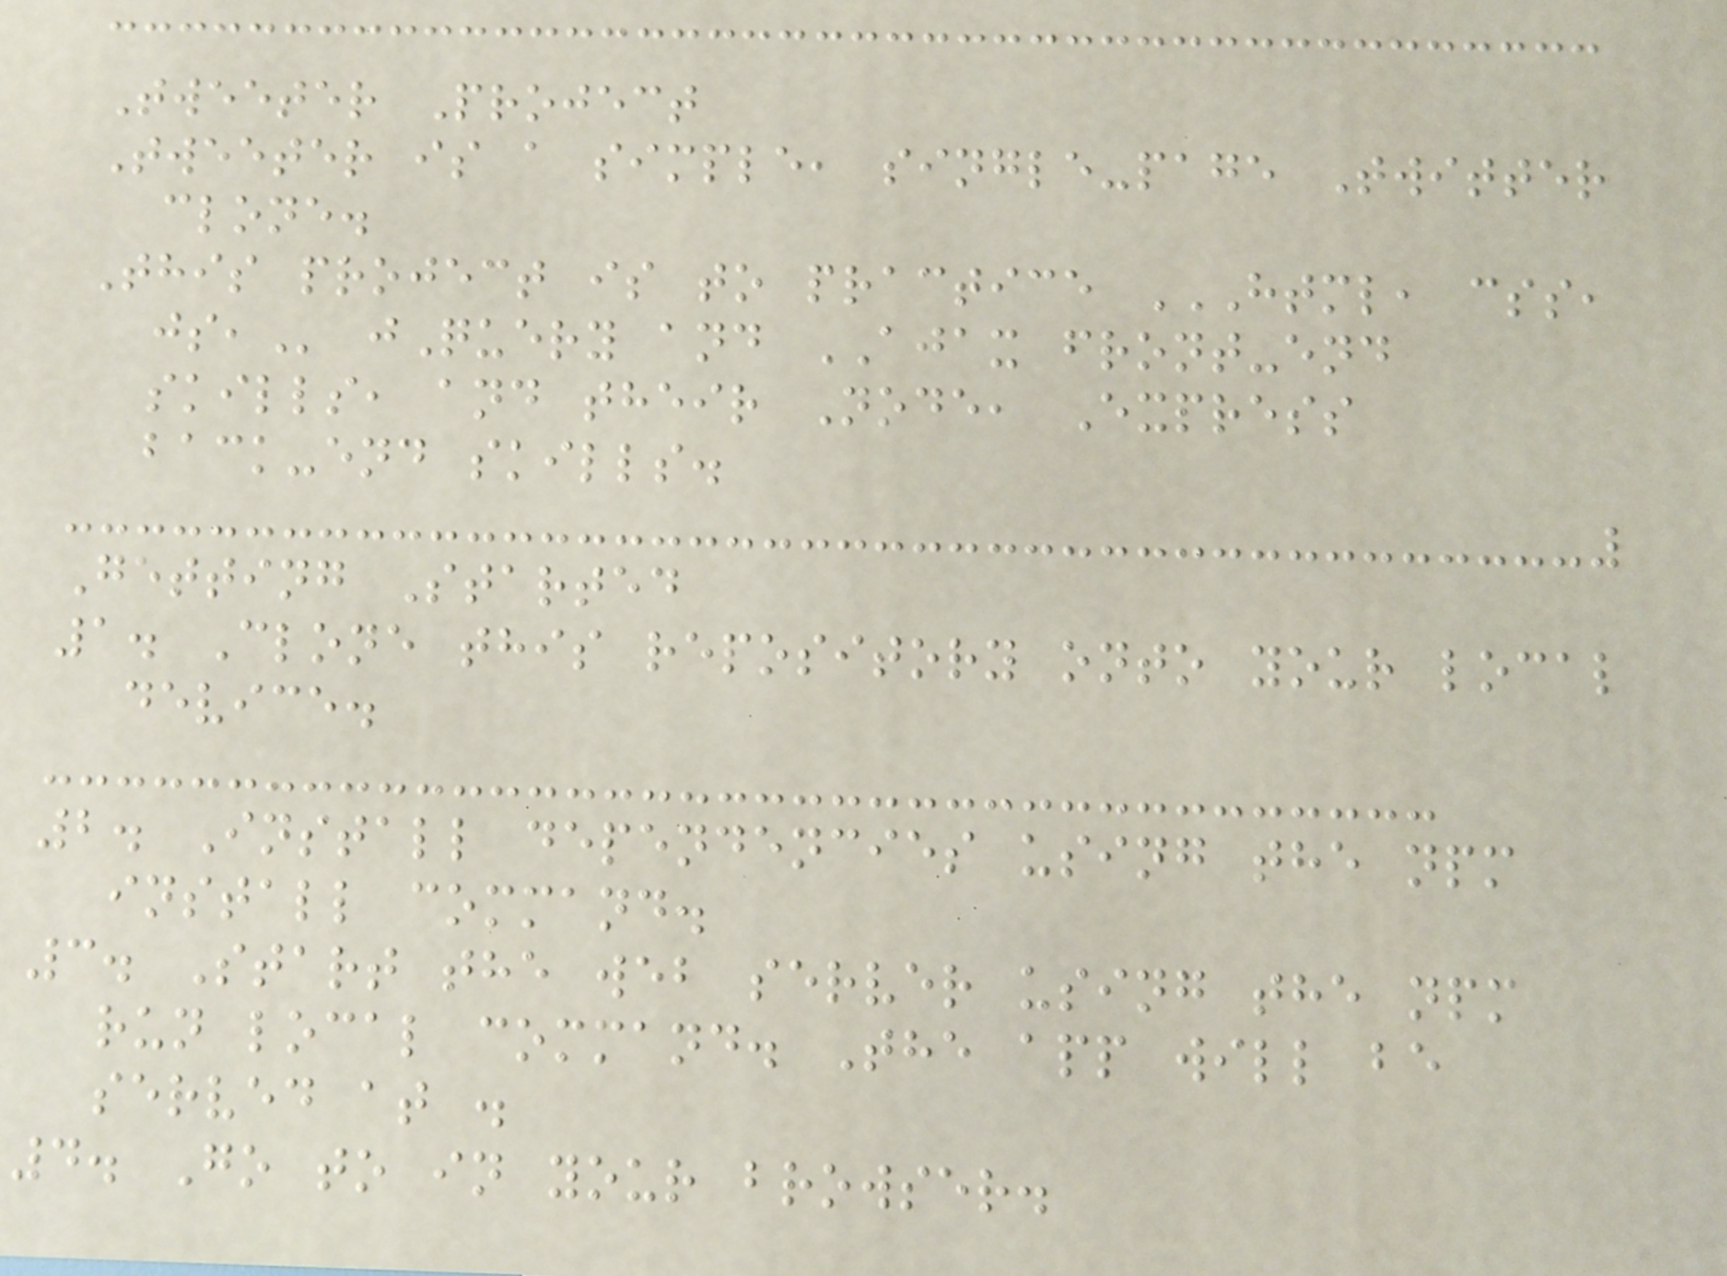Tweeter Project
Tweeter is a simple, single-page Twitter
clone.
This project is to practice HTML, CSS,
JS, jQuery and AJAX front-end
skills, and their Node, Express
back-end skills.
Getting Started
1. Clone this repository onto your local
device.
2. Install dependencies using the npm
install command.
3. Start the web server using the npm
run local command. The app will be
served at .
4. Go to in your browser.
